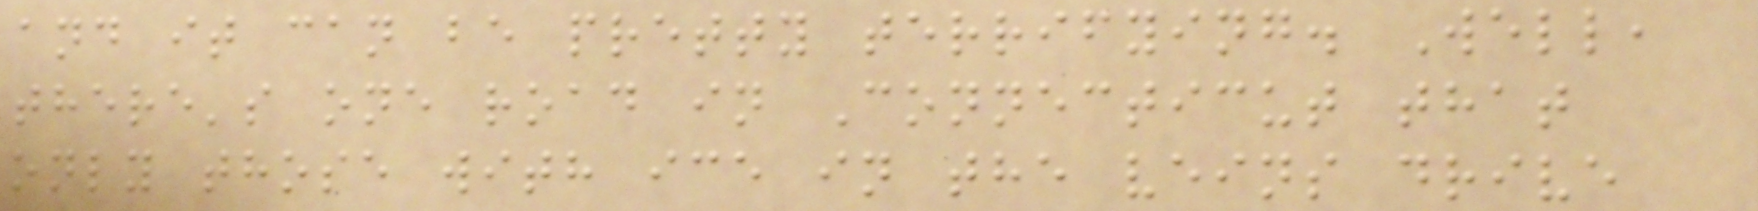and it can be pretty terrifying. Well,
there's one road in Connecticut that
only those with ice in the veins drive
